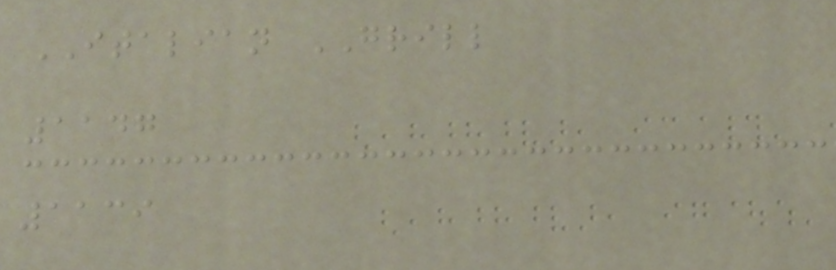ITALIAN GRILL
1147
1139
